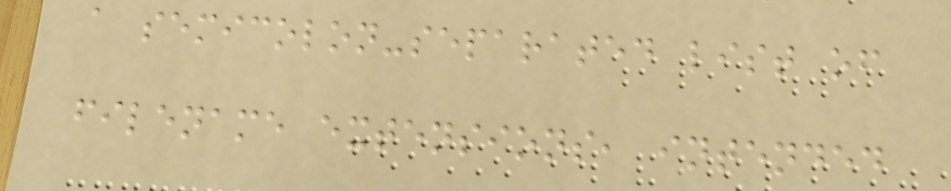a semicolon-separated list of
filename extensions, intended
